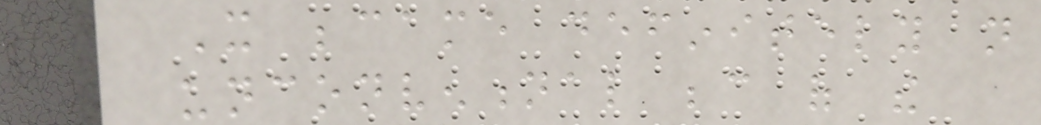It became definitely not
unconventional because of the
